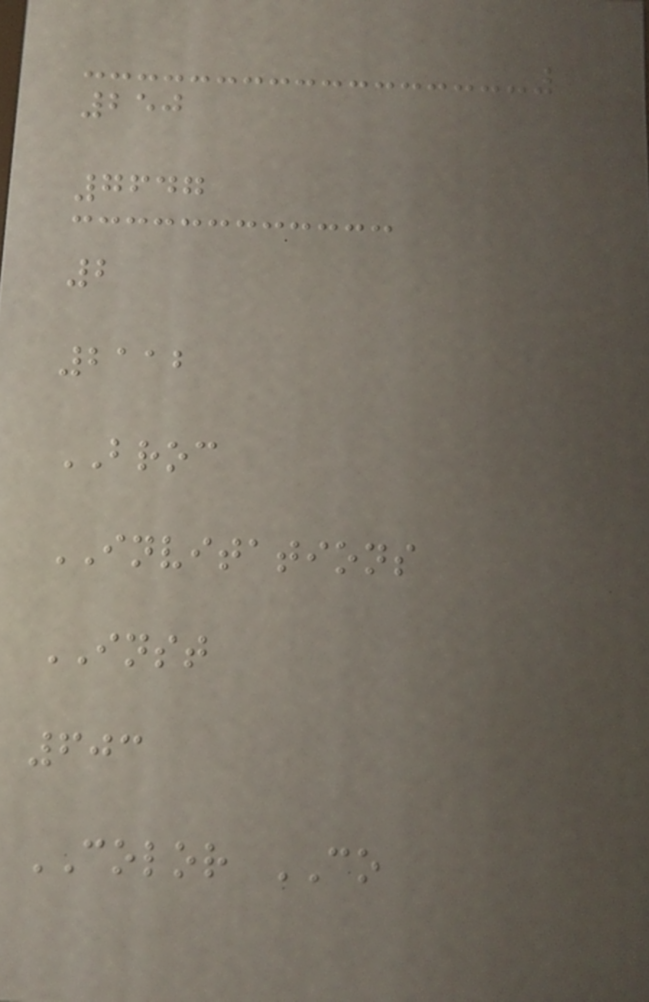250
7647
2
2112
BROC
INVITATIONS
INST
603
COLOR CO
